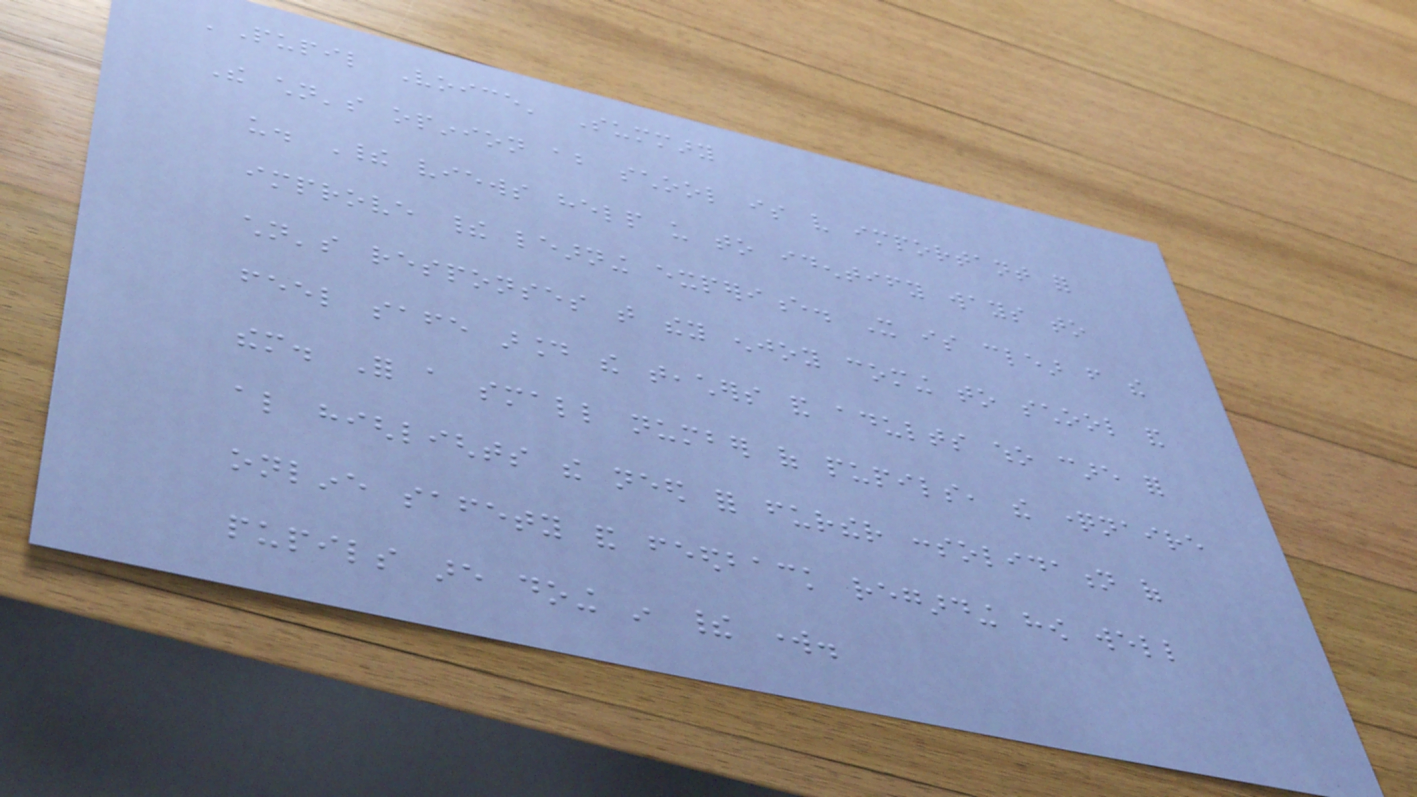'Pupil Voice' Summary
The children's opinion about school is very important for
us. Their views help us to identify ways to
improve their learning experience. It is clear from the
children's responses that they enjoy coming to school and
feel safe around the teachers and adults who care for
them. For a small number of pupils, the questionnaire
also highlights the need for further consolidation of
online safety and feedback regarding how well
pupils are doing in their work.
